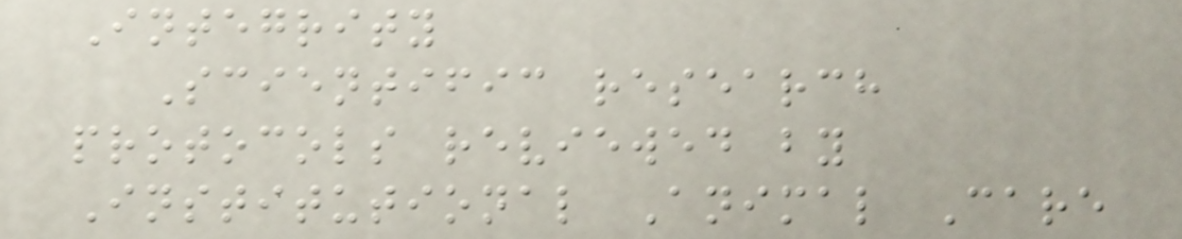Integrity
Scientific research
protocols reviewed by
Institutional Animal Care
